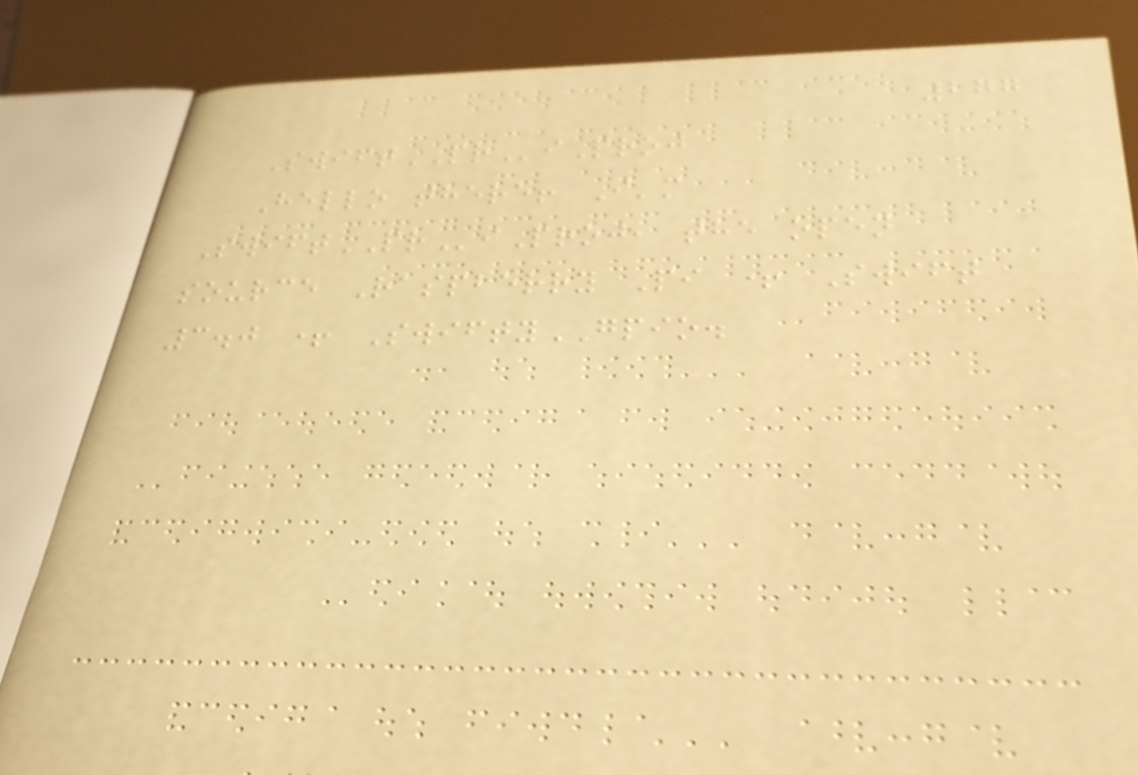277
SwiftPRiProj
Hello there! I'm
SwiftPRiProj, the open
source Raspberry Pi + Swift
3.0 + SwiftyGPIO.
